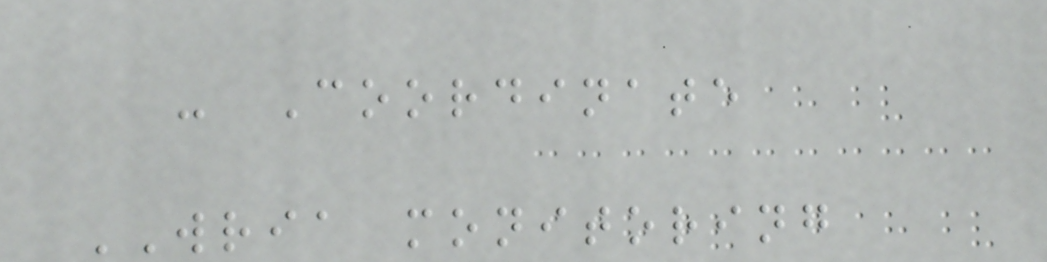- Coordinate
WRIA monitoring
